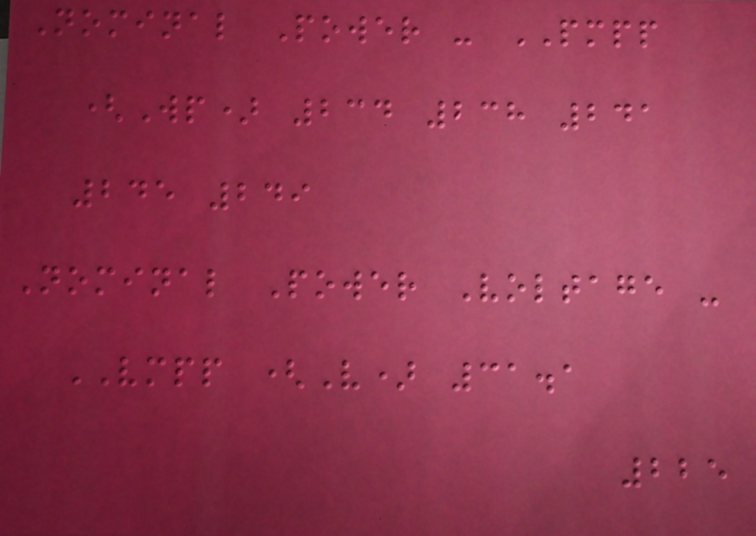Nominal Power - PMPP
(Wp) 234 238 241
245 249
Nominal Power Voltage -
VMPP (V) 31.1
225
